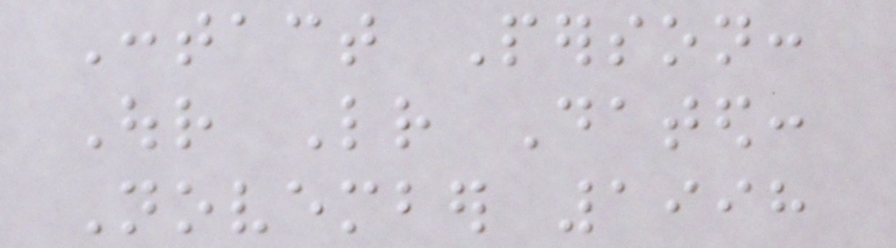Contact Person:
Our Letter Dated:
November 1998
